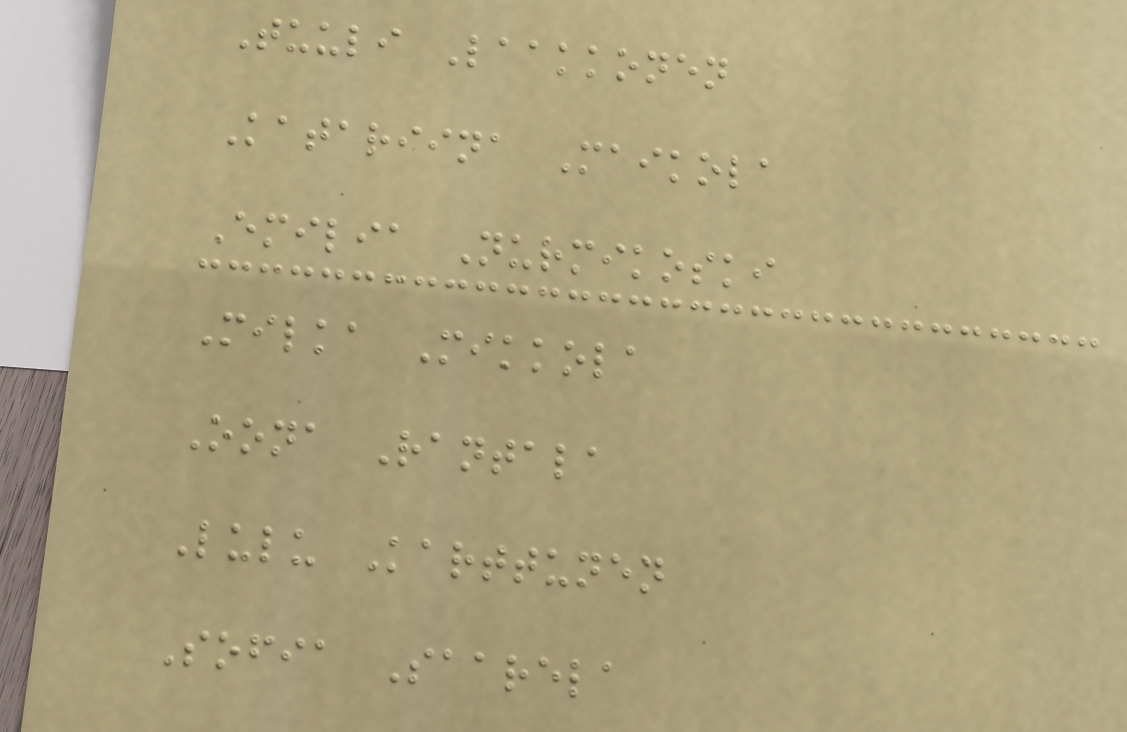Tuuli Laakkonen
Katariina Maikola
Emilia Nurmikoski
Milka Mikkola
Oona Rantala
Lulu Karttunen
Sofia Saarela
